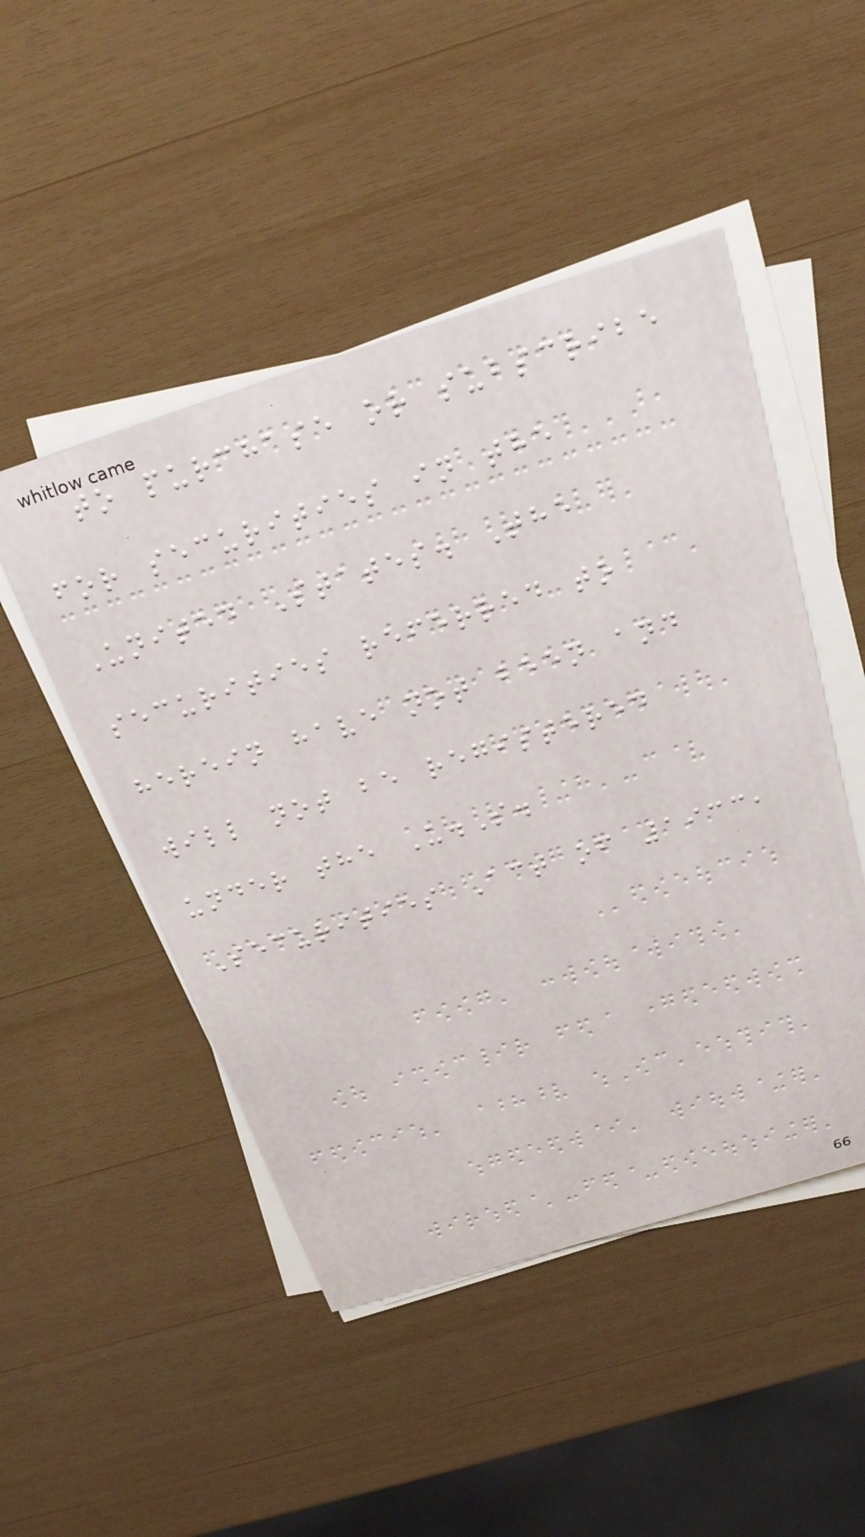to purchase or subscribe
for securities in the
United States. The
securities referred to
herein have not been and
will not be registered
under the U.S.
Securities Act of 1933,
